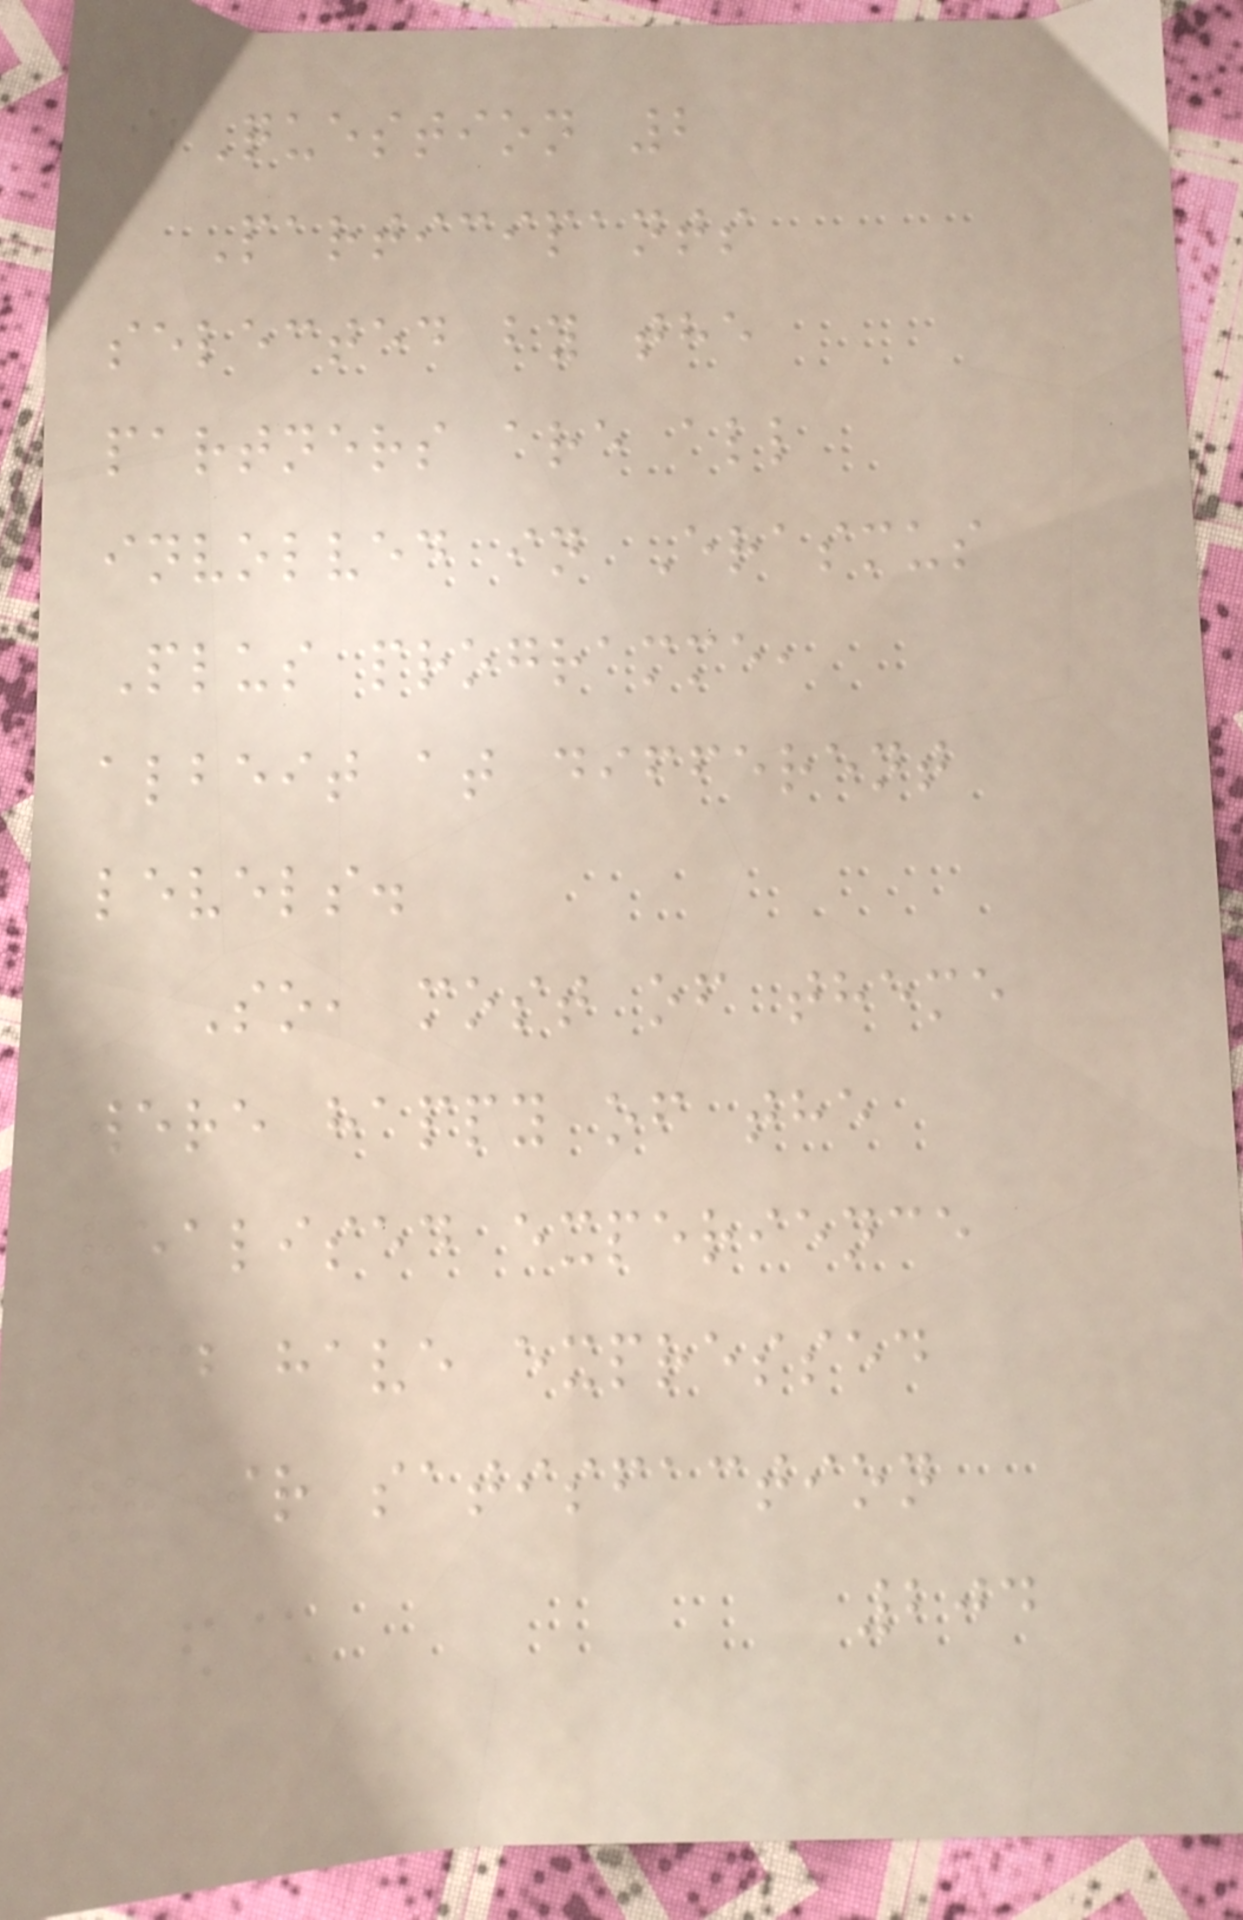Question 2
Participants
selected by the
partners are all
involved in Erasmus
Plus programme,
albeit at different
levels.
So, most of theme
were happy of the
realised experience
and have expressed
their satisfaction
204
